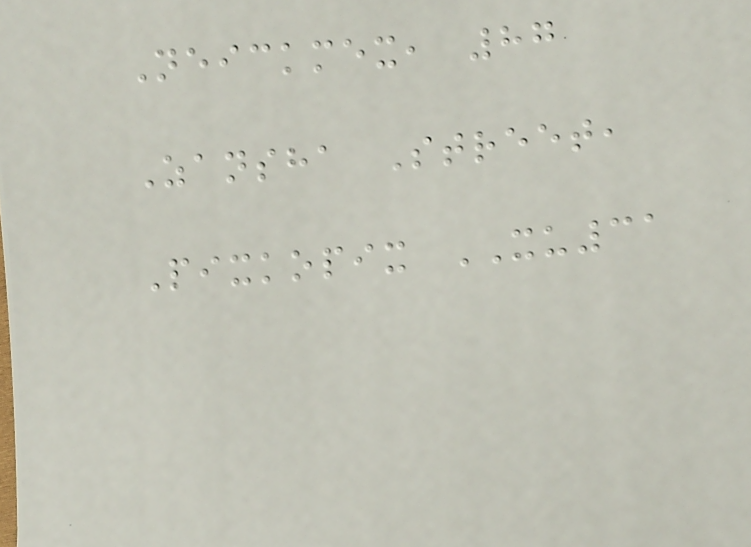Neickmex, 87
Zansha Street,
Pixkopix XU31
